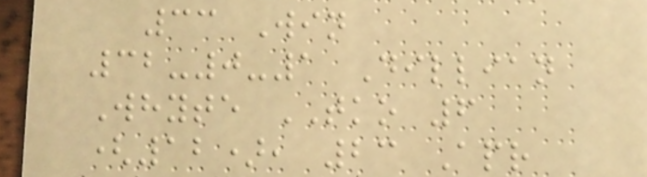33 Win
32-0-1 Dillian
Whyte TKO 6
(12), 23 Apr
